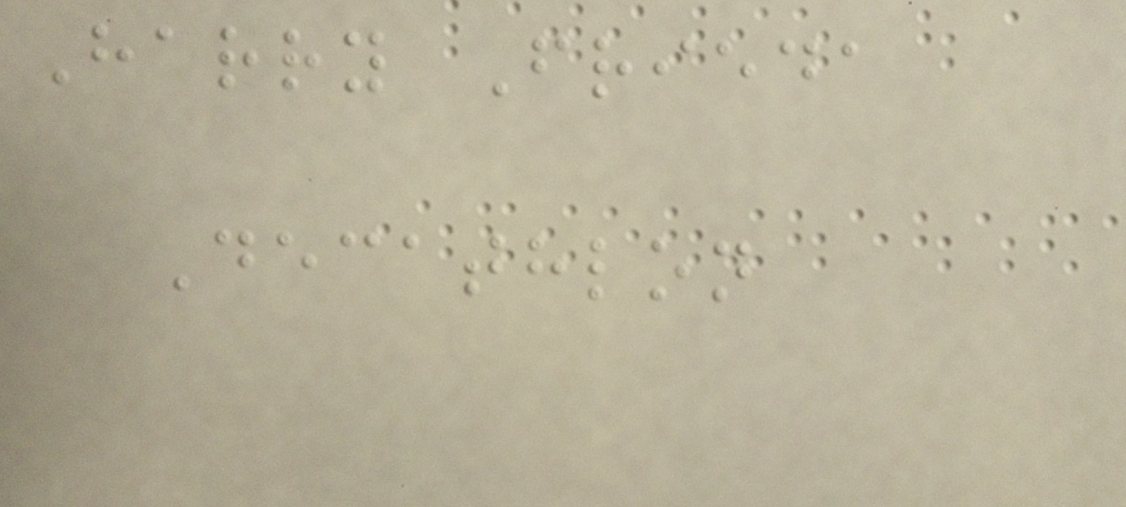Harry Frieda
Decathlon
